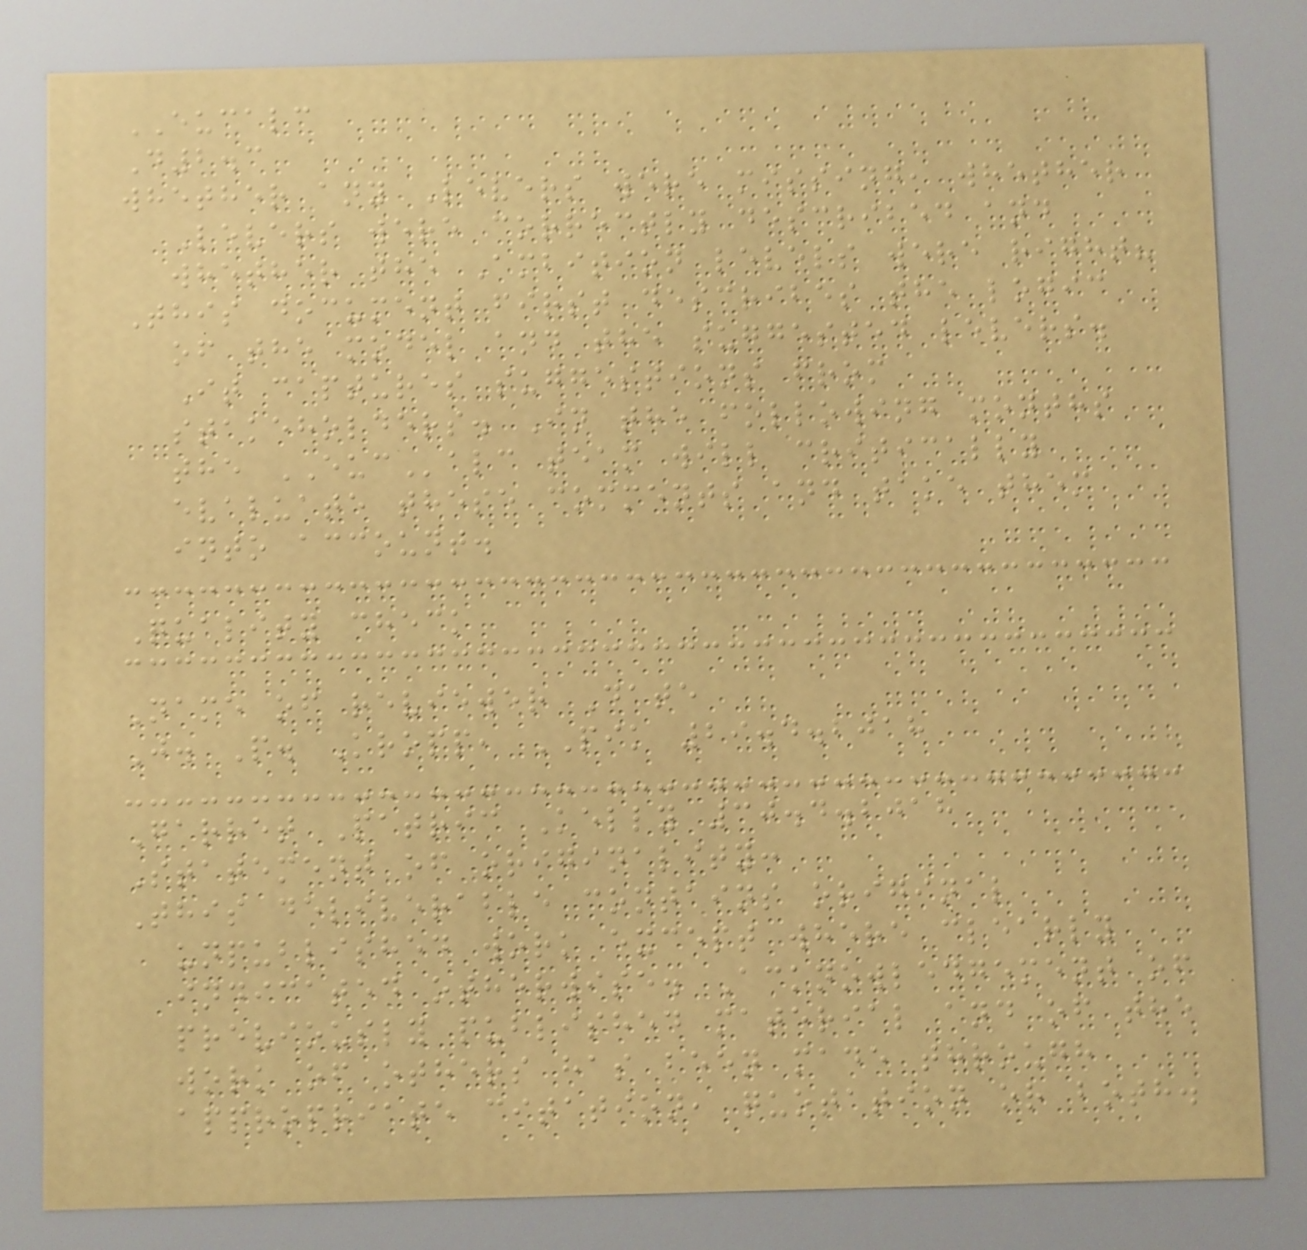EUCALC
D2.3
whether any Levers were missing, whether
Levers were correctly described and
whether the Ambition levels were right?
This document first describes the logic
of the model and the suggested levers.
It captures suggestions from
stakeholders. In the following months
the EUCalc team will critically
evaluate these comments and take them
into account.
Quality check
Name of reviewer Date
J. P. Kropp, PIK 29.4.2018
Garret Patric Kelly 30.4.2018
Statement of originality:
This deliverable contains original
unpublished work except where clearly
indicated otherwise. Acknowledgement of
previously published material and of the
work of others has been made through
appropriate citation, quotation or both.
